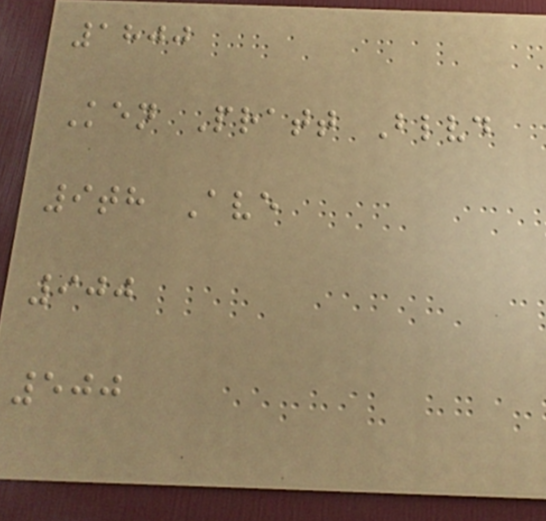1800
Ken Pratt Blvd
9th Ave
900
500
